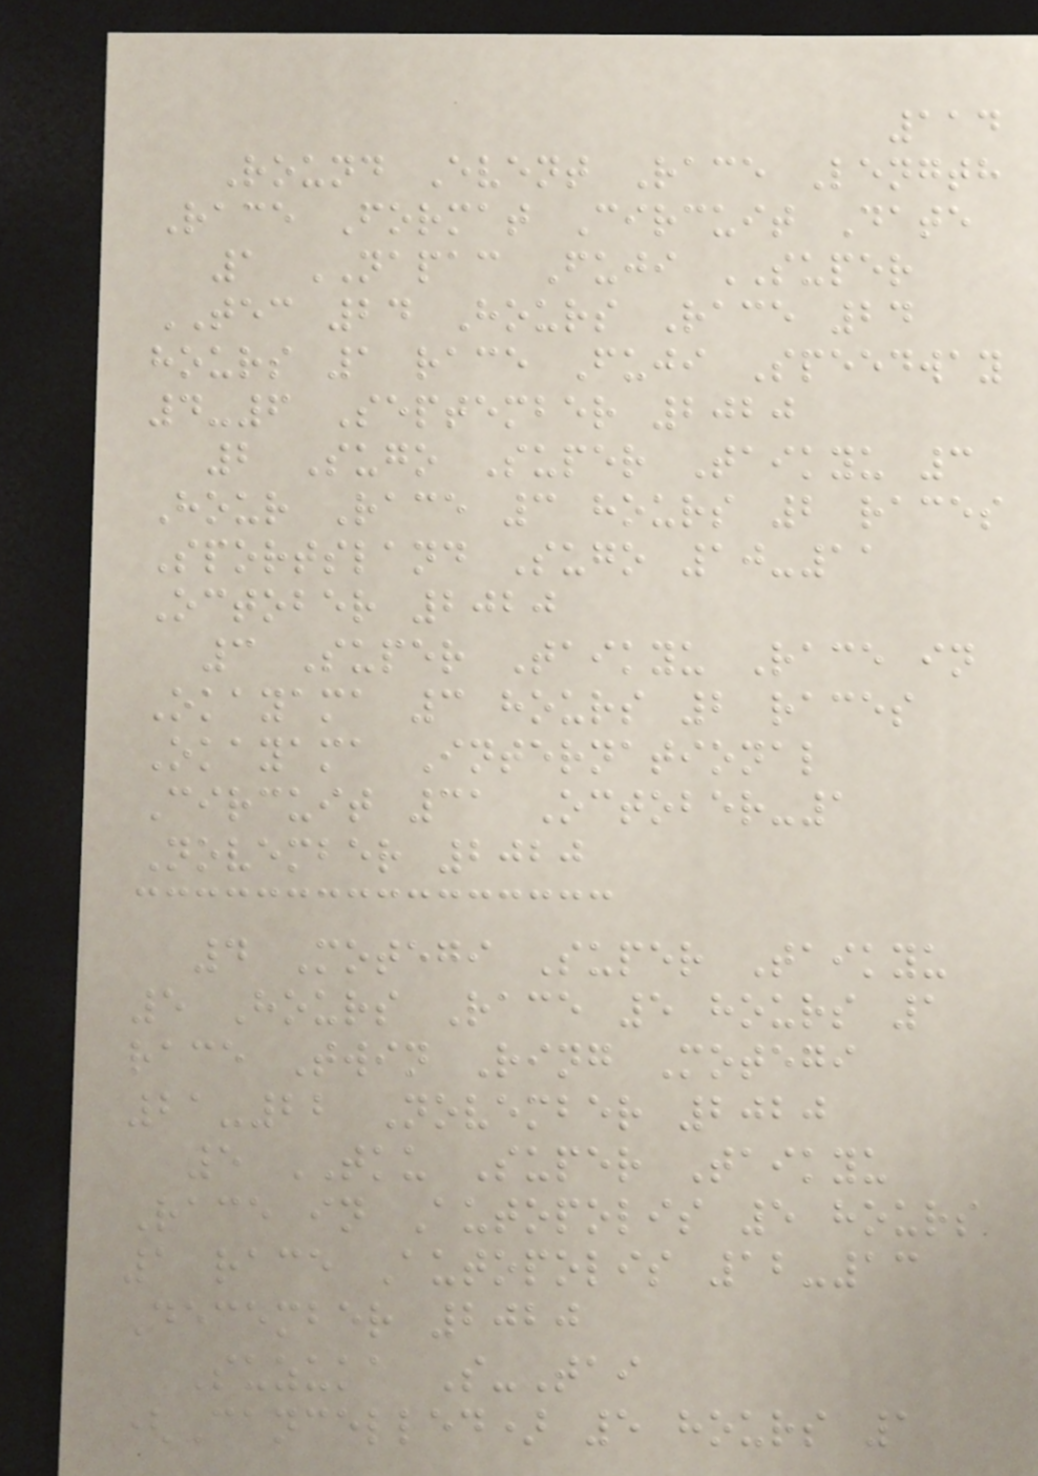114
Round Event Race Length
Race Format Circuit Date
1 NAPAC Fuji SUPER
TEC 24 Hours Race 24
hours 1 race Fuji Speedway
4-6 September 2020
2 Sugo Super Taikyu 3
Hour Race 3 hours 2 races
Sportsland Sugo 10-11
October 2020
3 Super Taikyu Race in
Okayama 3 hours 2 races
Okayama International
Circuit 31 October-1
November 2020
4 Motegi Super Taikyu
5 Hours Race 5 hours 1
race Twin Ring Motegi
21-22 November 2020
5 TKU Super Taikyu
Race in Autopolis 5 hours
1 race Autopolis 12-13
December 2020
Suzuka S-Tai
(Cancelled) 5 hours 1
